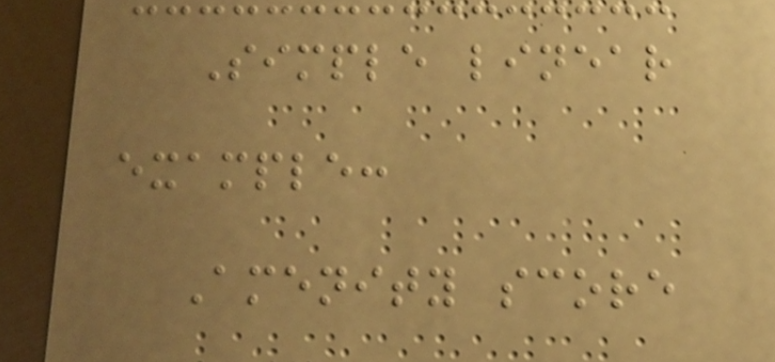Simple linear
example:
Amenity score
